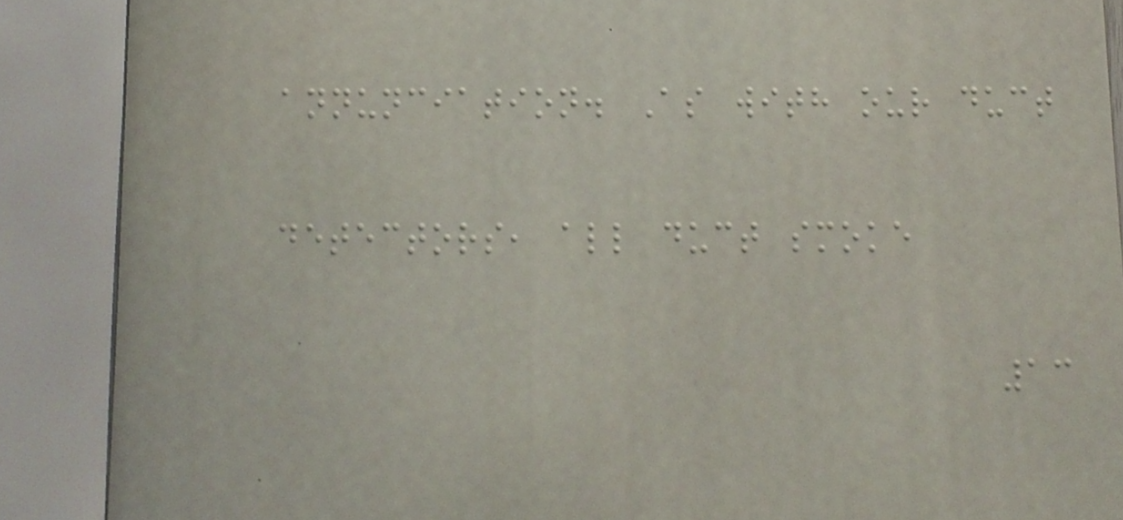annunciation. As with our duct
detectors, all duct smoke
13
